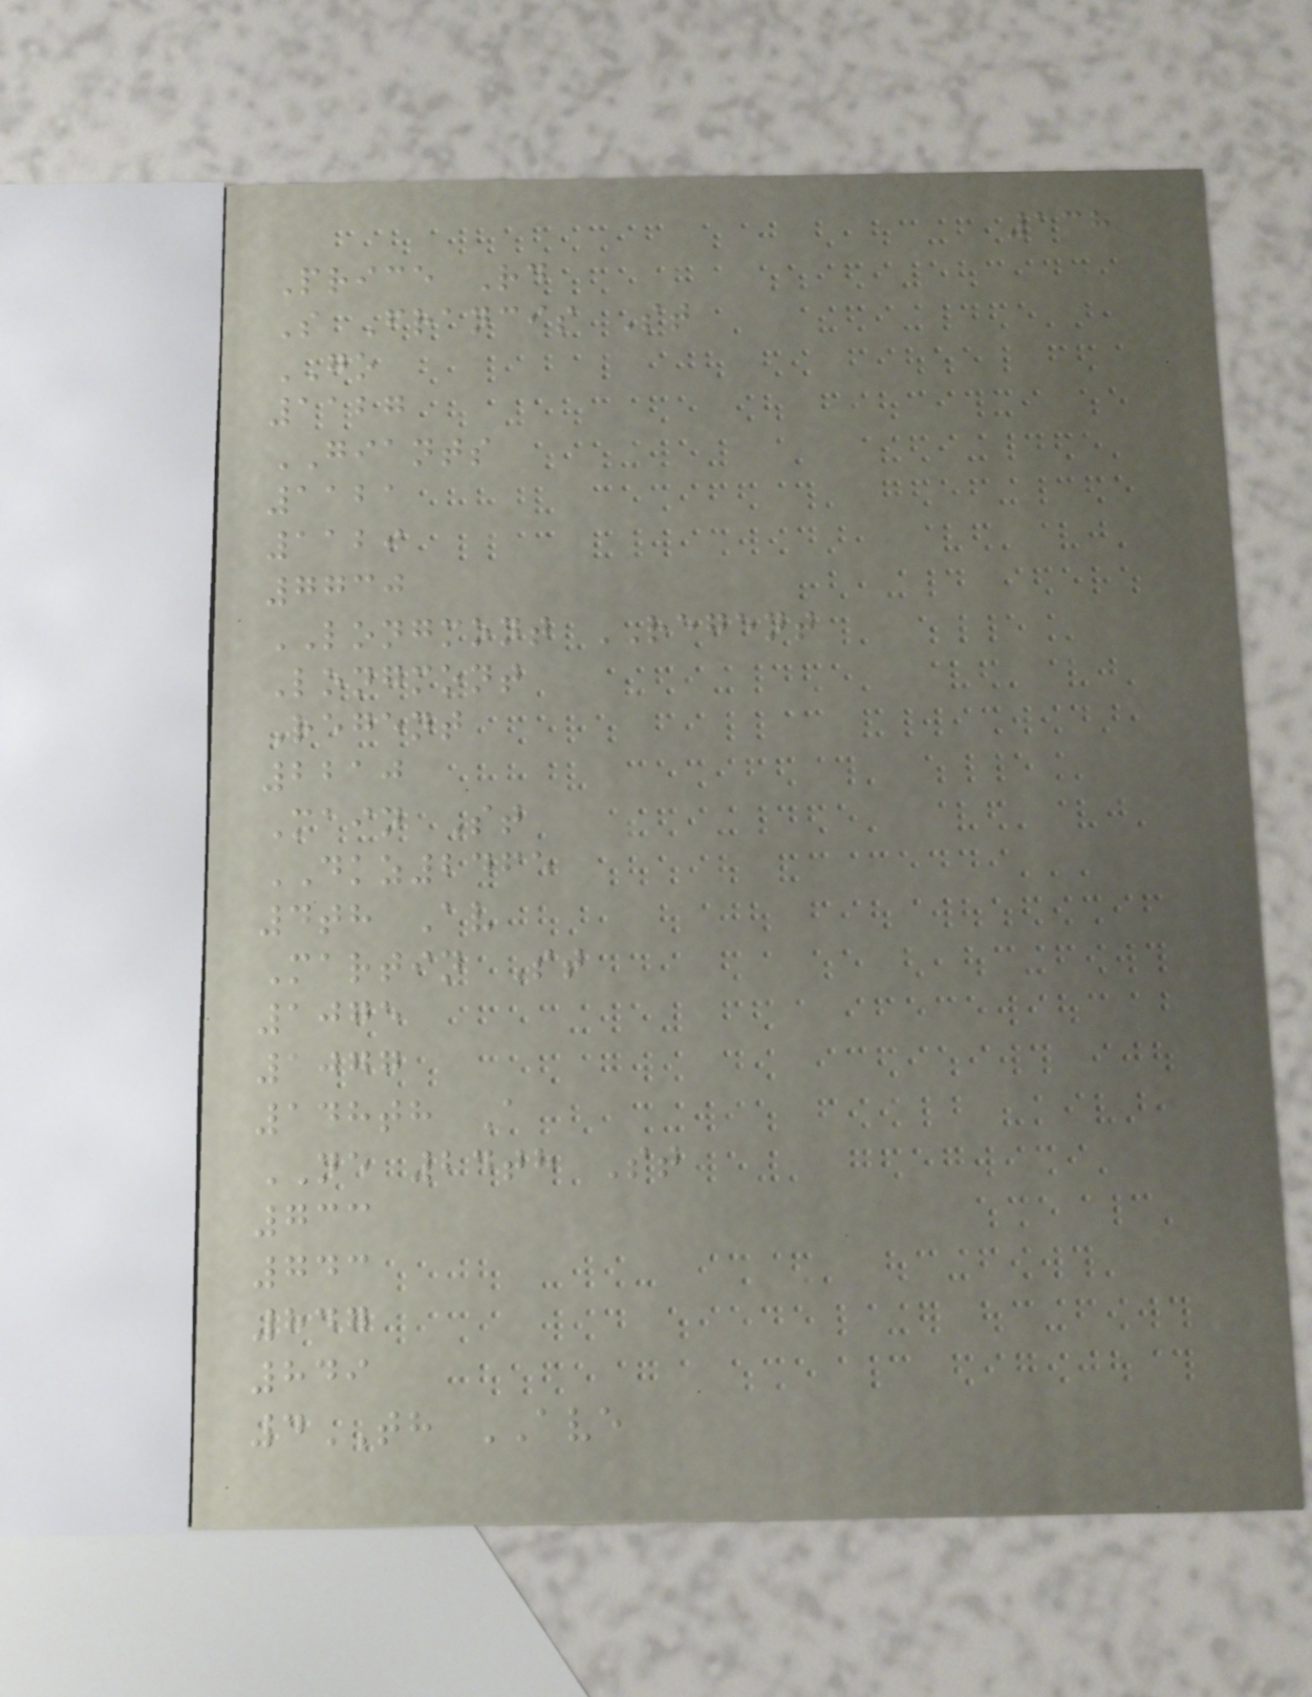138
Price Rd
S Francis St
GO
1127
GIANTS
1121
1129
7730
LONGMONT REGENT
Longmont
Regent
2210
Main St
DKZ2465
4th Av
Martin St
1075
1077
148th A
NE 24th St
733
743
847
849
4TH AVE
